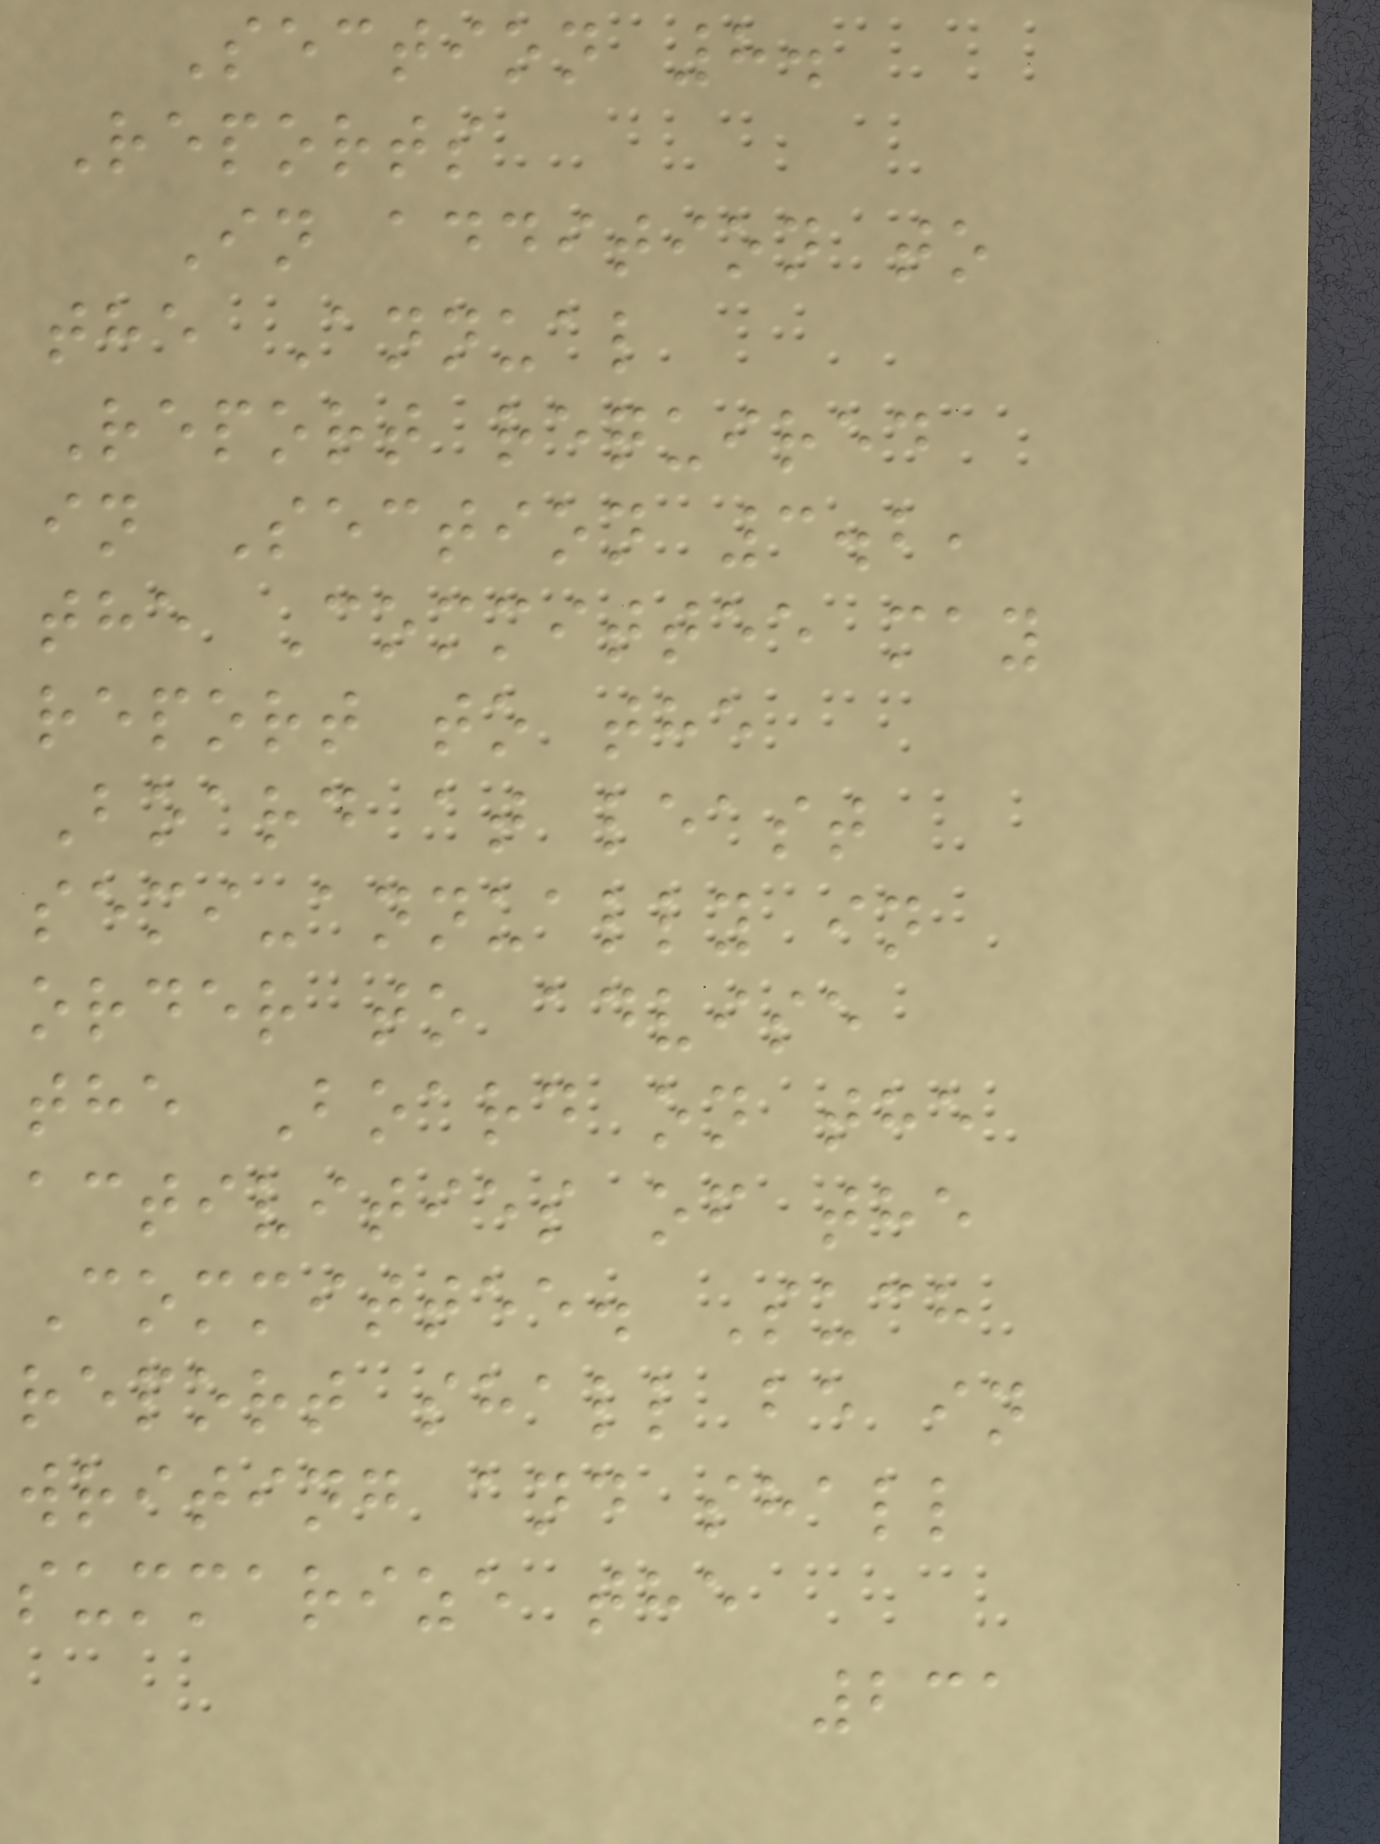Section 8.
Reports
In addition to
the Annual
Report required
in Section 3.2,
the Committee may
report to the
Board at least
semi-annually in
order to advise
the Board on the
activities of the
Committee. Such
report shall be in
writing and shall
summarize the
231
